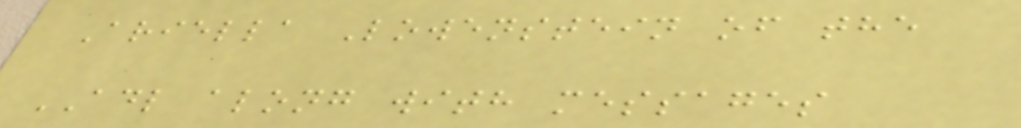Ariella Lowenstein of the
ADL along with messages
